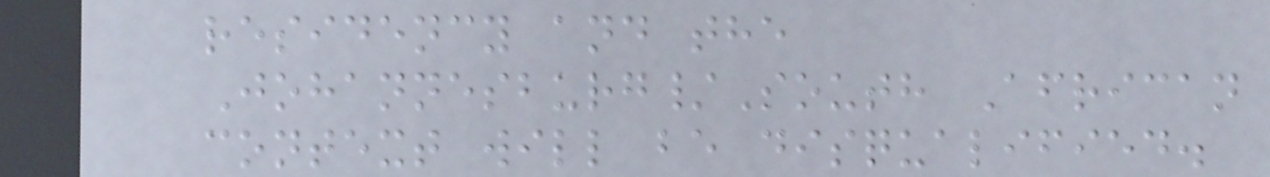residency and the
Johannesburg/South African
context will be disqualified.
